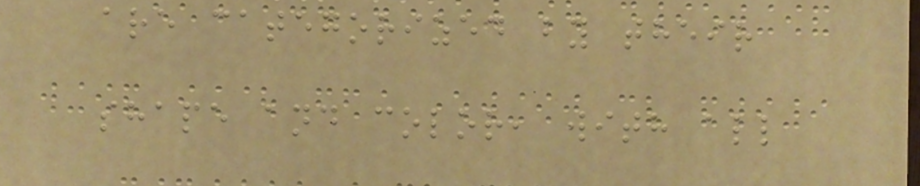are categorized by their
shape and color, with all
